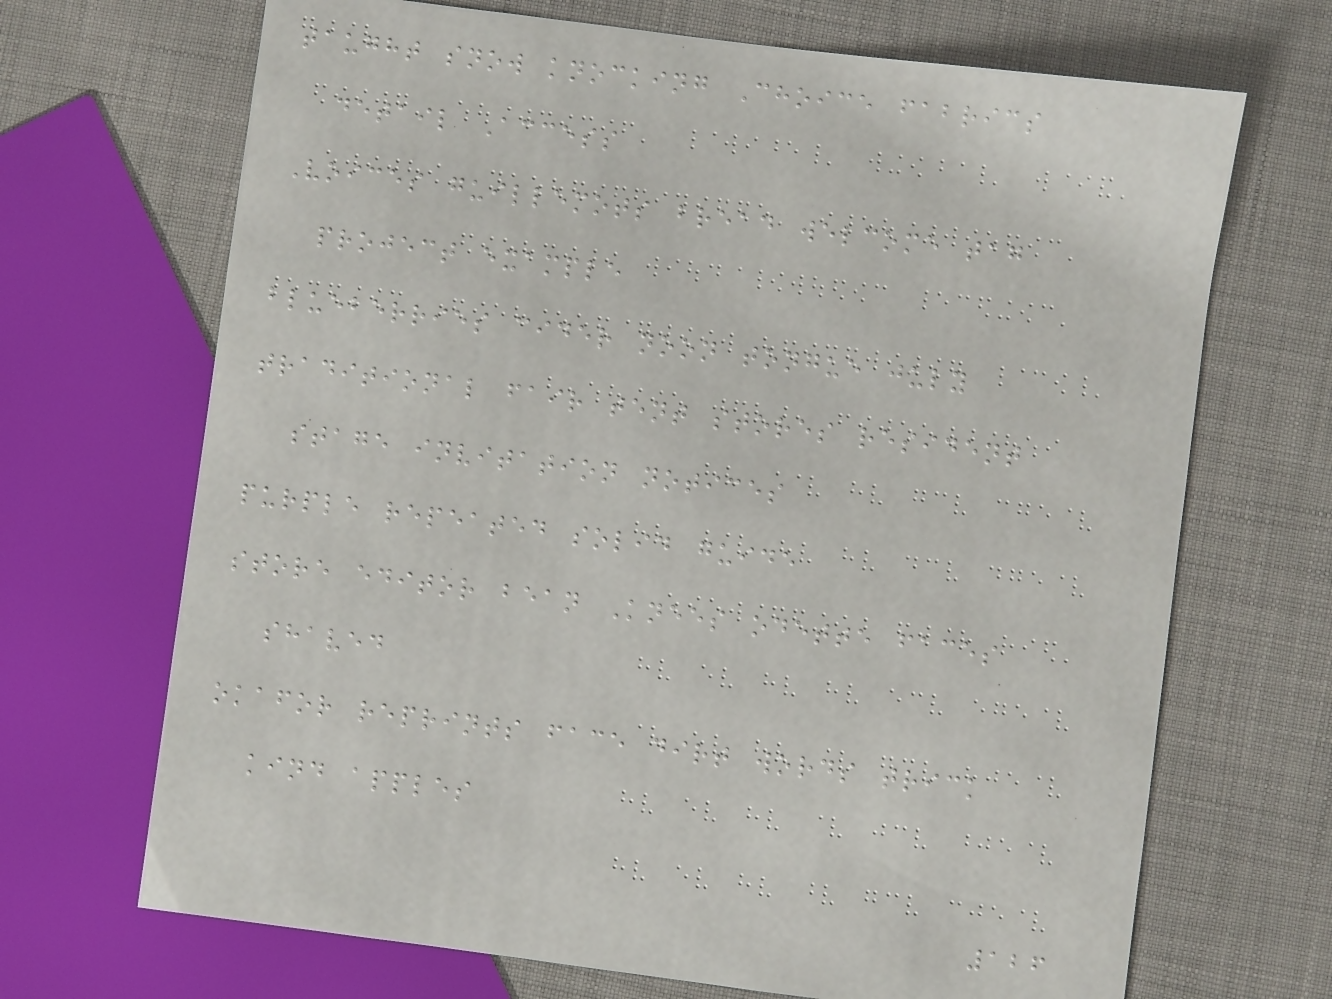taught snow knocking Choice fabrics
detail Access
Voices guillemots bread welcome tag
project example
blueberries cider noon tongue july
traditional fair tent stores resident
stage invitation notices
purple repeated solid guide
store editor bean Knees odette faces
shaved
okafor reprints face dirt words trick
kind apples
126
